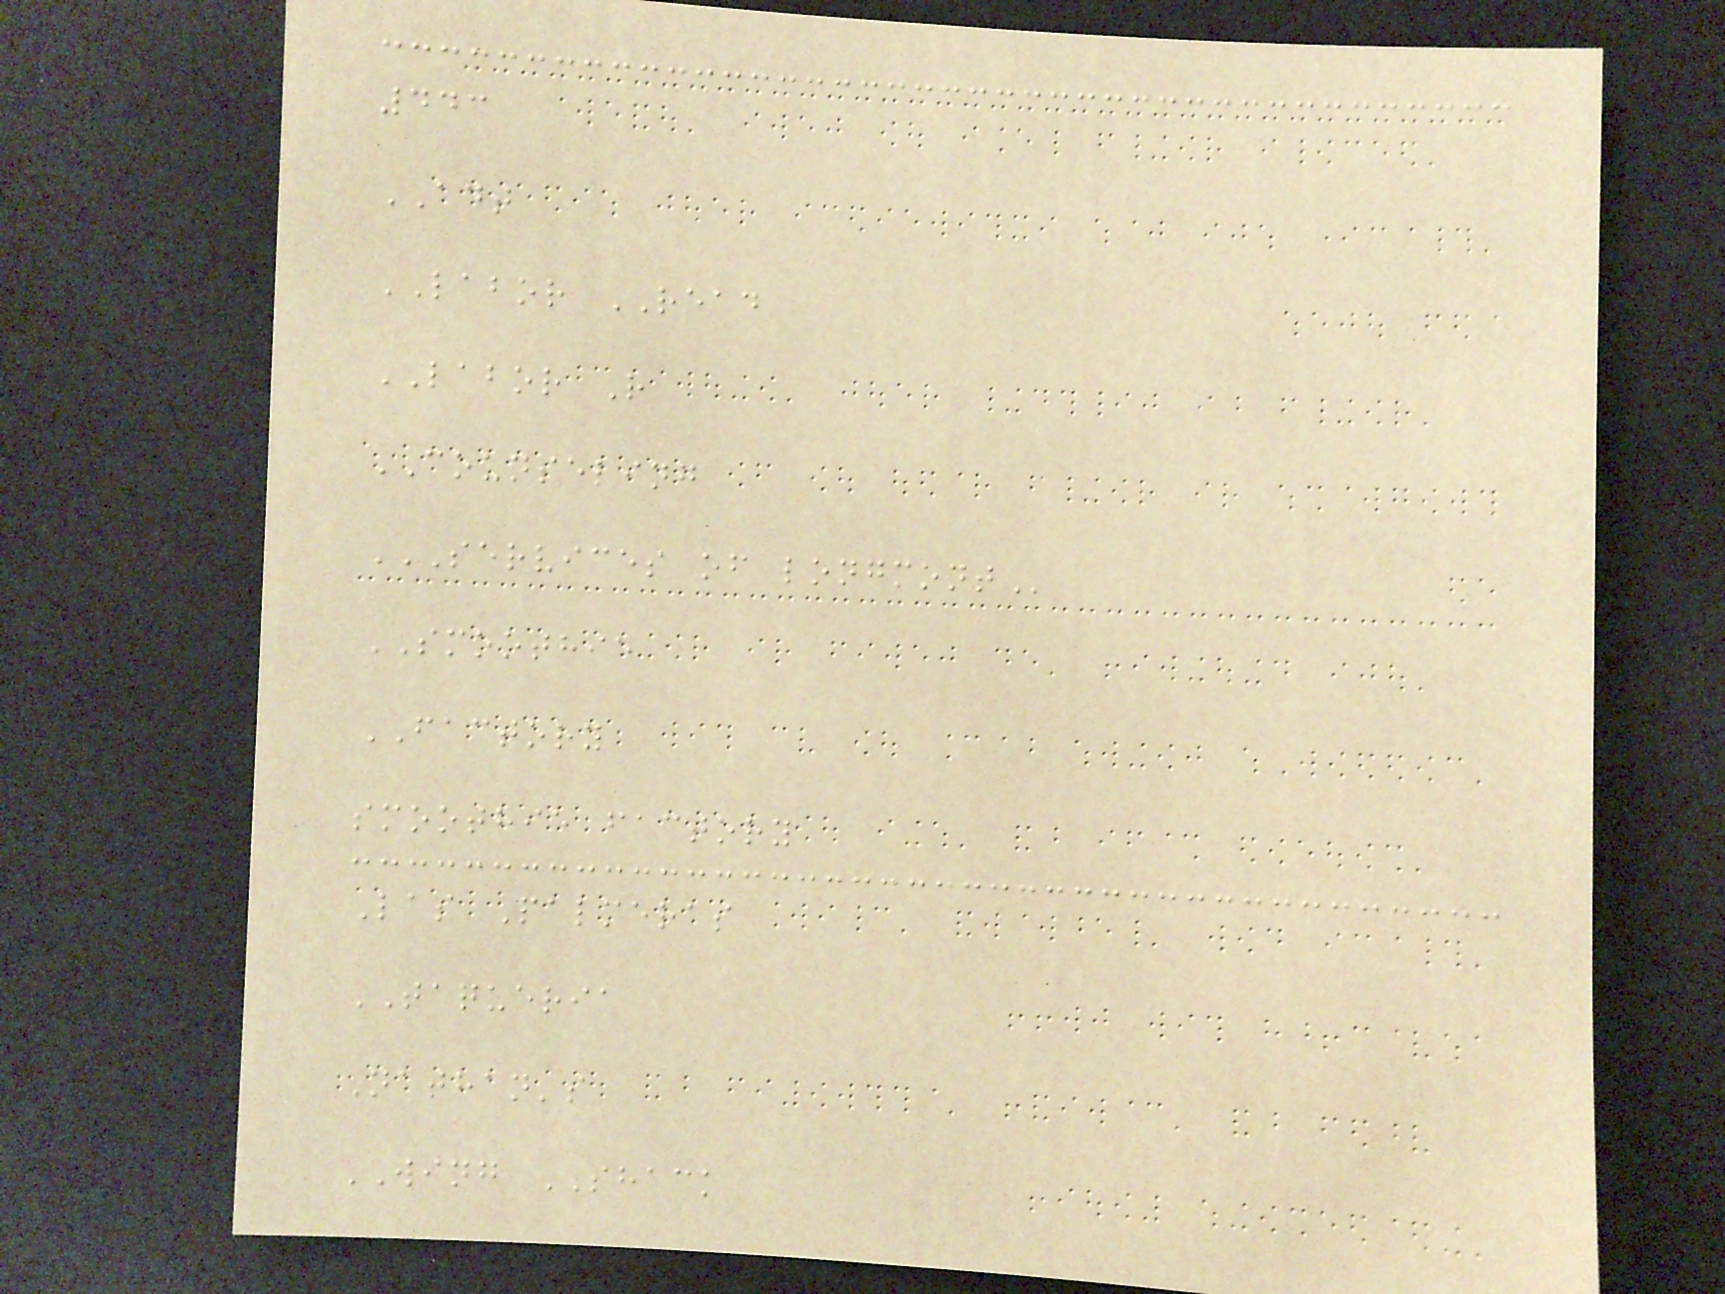443
ADT
LABOR READ
LABOR R
COUNSELING
SERVICES OF LONGMONT
SMOOTHIE
FACTORY
smoothie factory
Las Palmeras
TAQUERIA
Nathan's
WING SHACK
